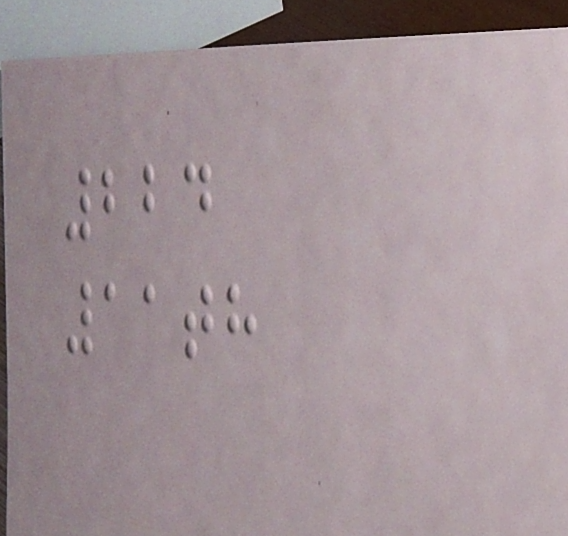224
11th
